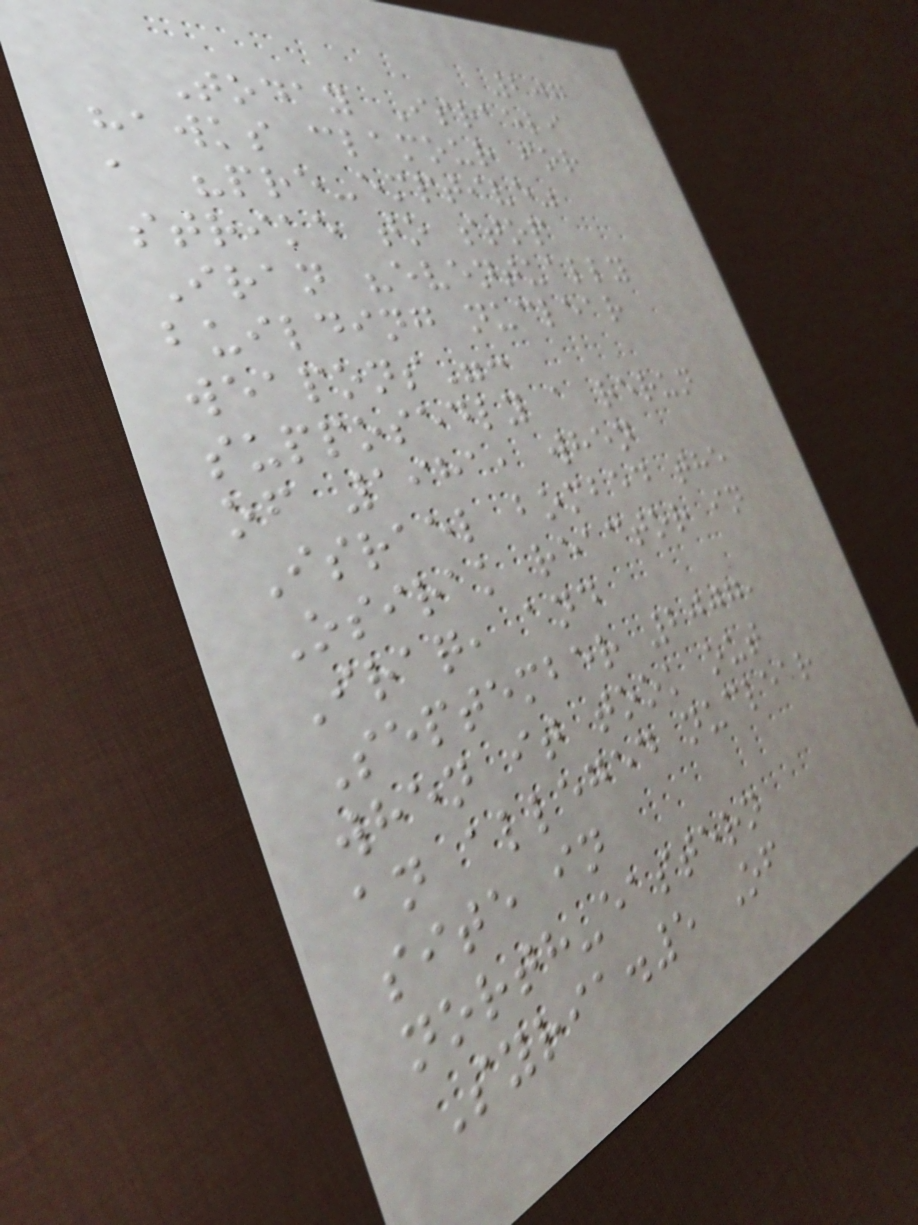207
Today Israeli
hawks clamour for
a "pre-emptive"
strike to stop
Iran "eventually
building nuclear
weapons":
supposedly a rerun
of 1981, when
Israel bombed the
Osirak reactor in
Iraq, and
September 2007,
when it took out
an alleged nuclear
site in
north-eastern
Syria.5 Of
